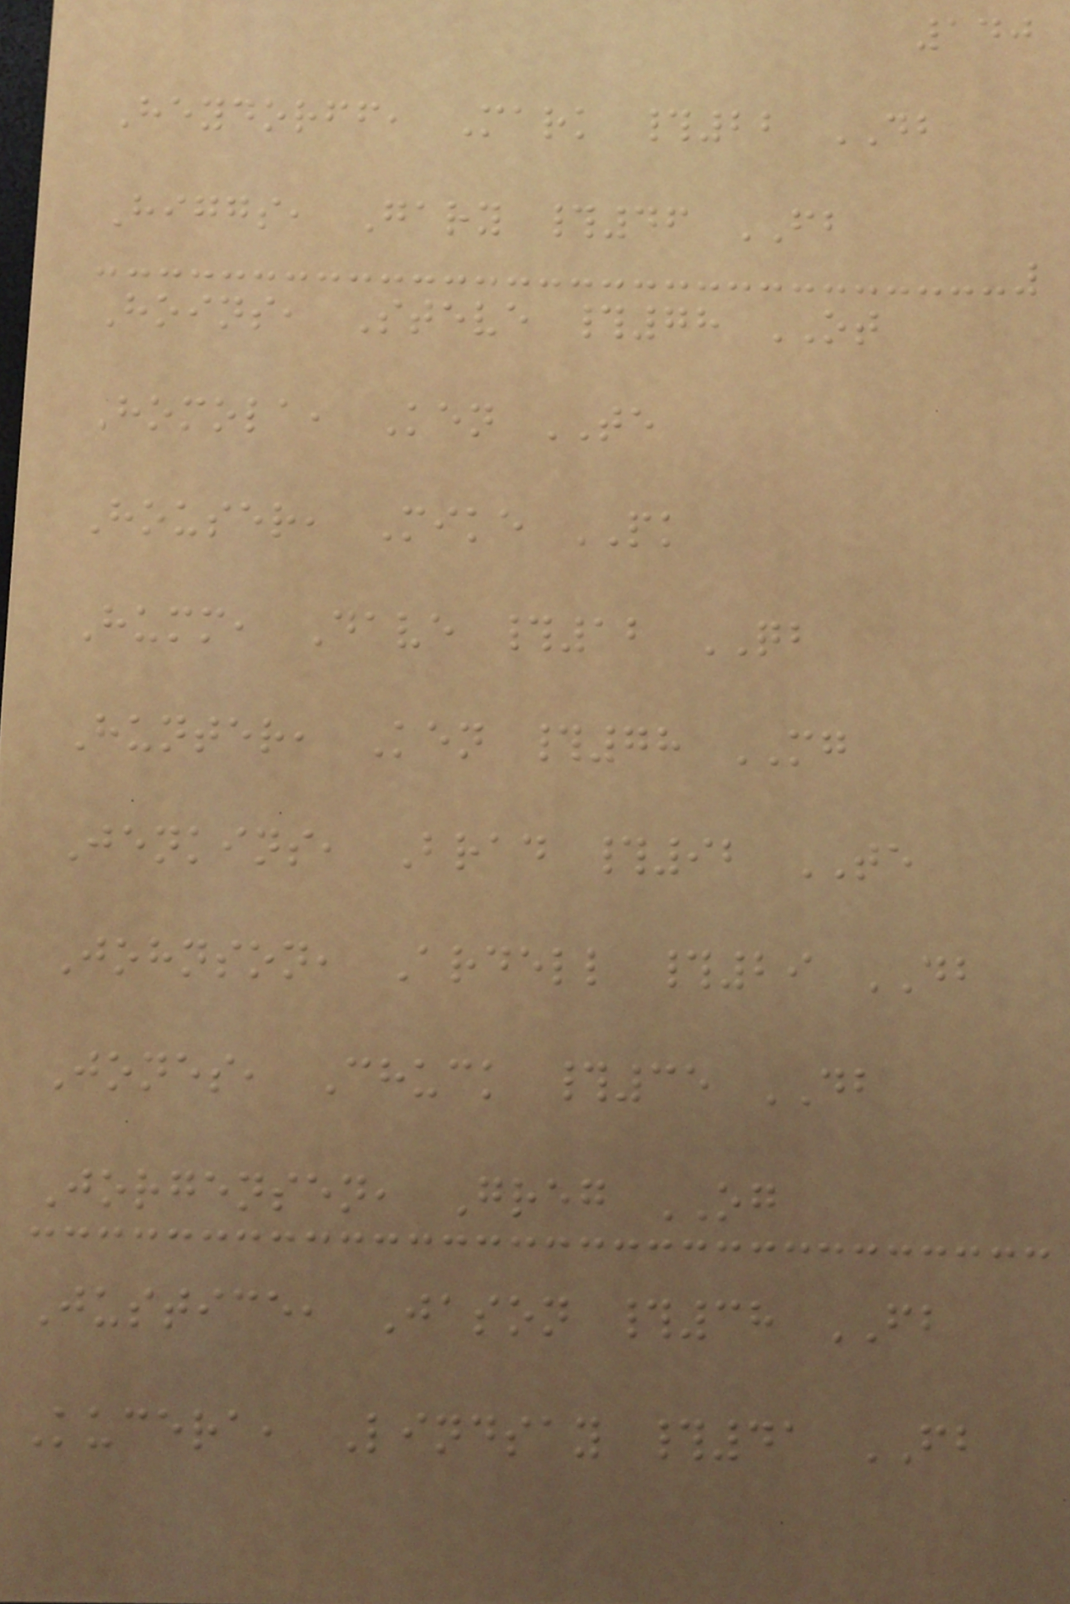140
Heydorff, Mark #22 DB
Higgs, Gary #46 FB
Hoins, Steve #78 OT
Homola, Ken TE
Houser, Mike PK
Humm, Dave #12 QB
Hunter, Ken #78 MG
Jenkins, Brad #92 TE
Johnson, Ardell #29 DB
Jones, Chuck #35 DB
Jorgensen, Greg OG
Justice, Jason #38 FB
Kucera, Lindsay #41 FB
